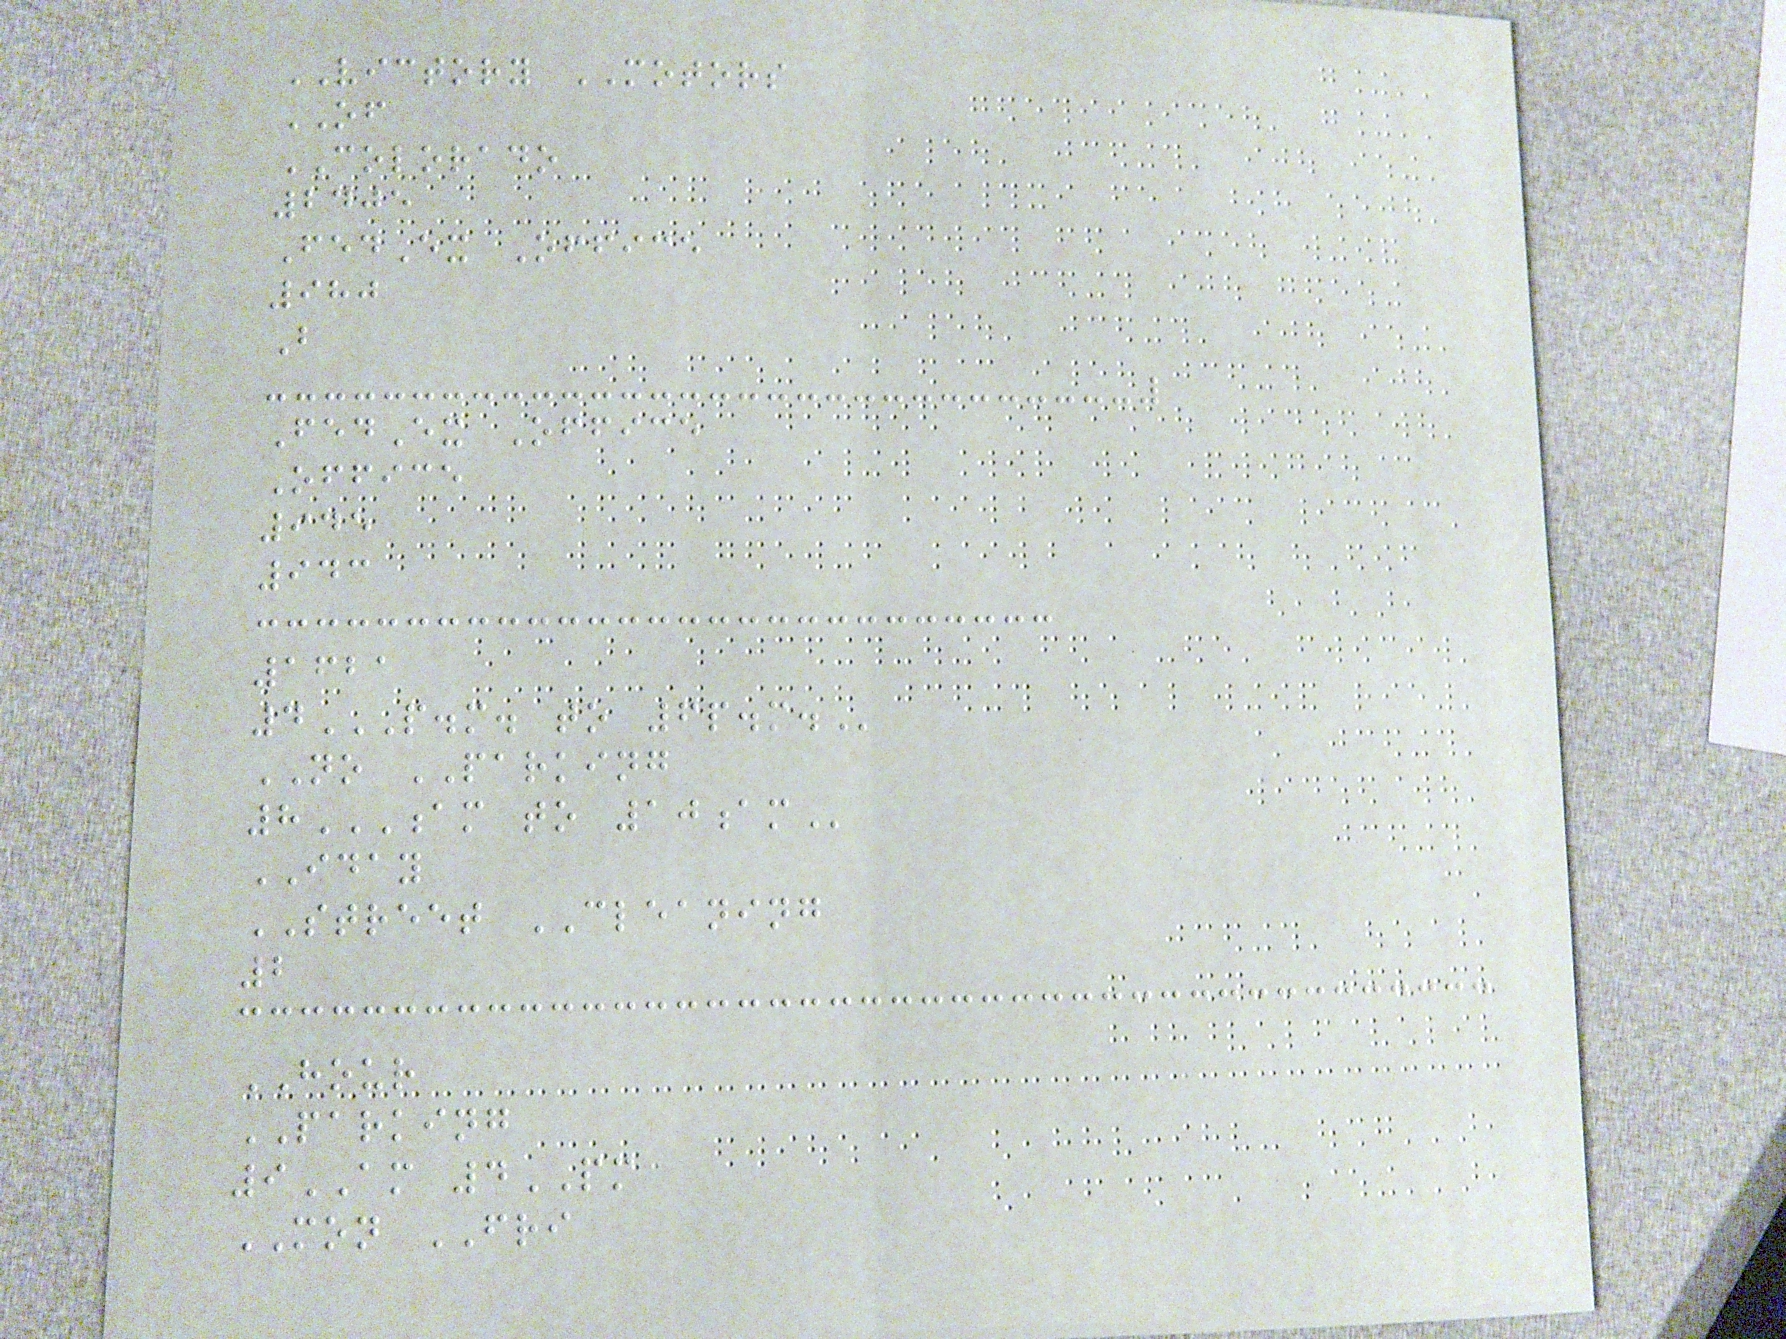VICTORY MOTORS
OF
COLORADO
2405
FedEx Office
980
B
FedEx Office
Office
945
943
1621
4P.M. TO 6P.M.
NO PARKING
8AM TO 10AM
IDAY
STREET CLEANING
2
HOUR
PARKING
9AM 4PM
MON FRI
